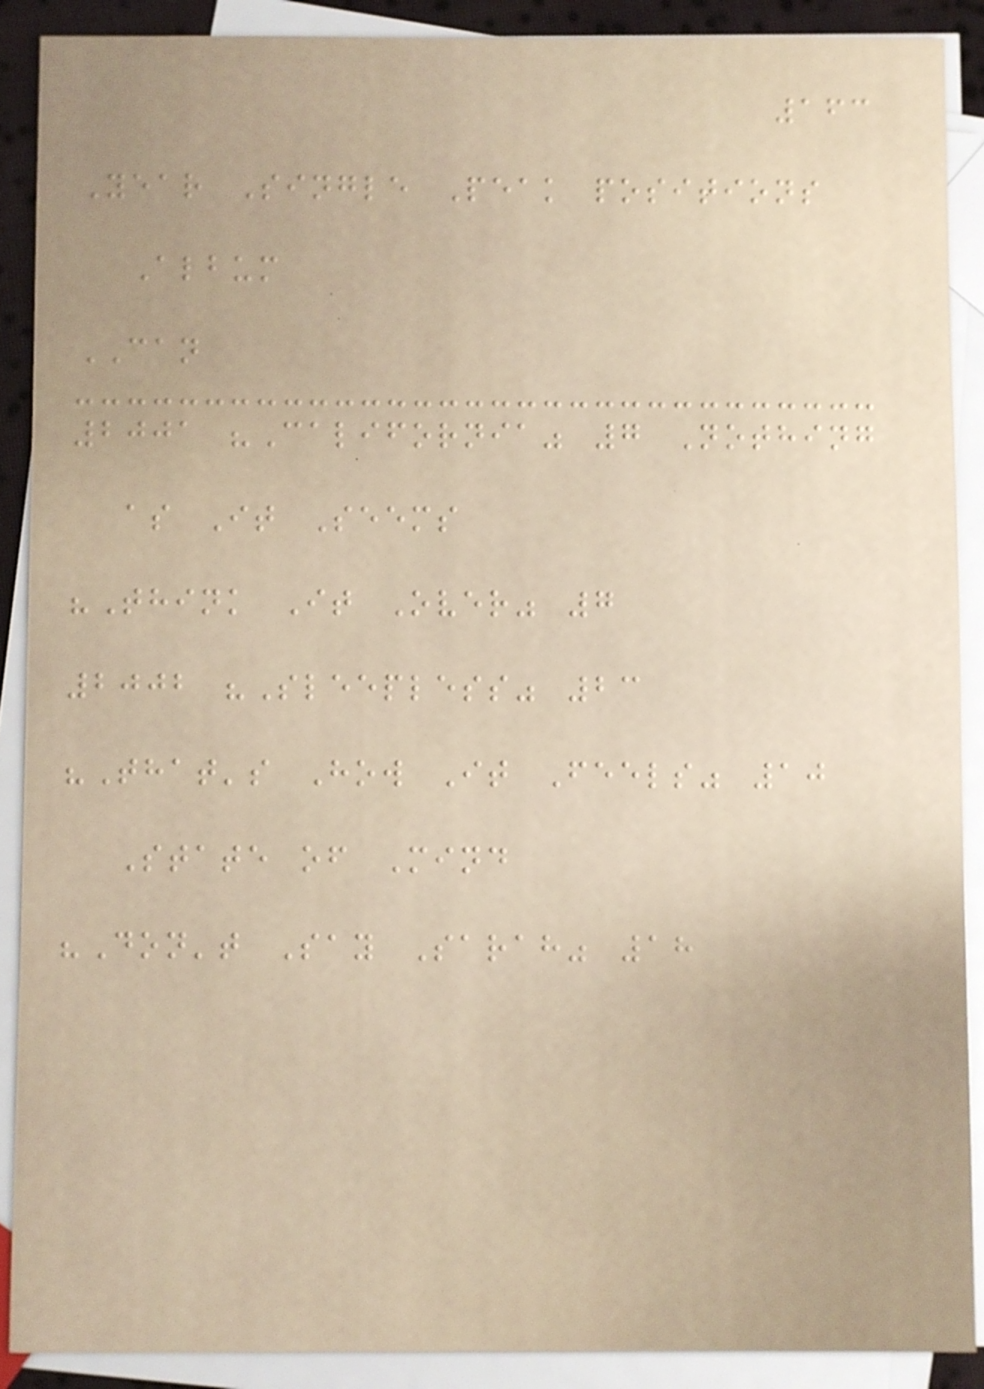163
Year Single Peak positions
Album
CAN
2001 "California" 7 Nothing
as It Seems
"Think It Over" 7
2002 "Sleepless" 23
"That's How It Feels" 10
State of Mind
"Don't Say Sarah" 18
